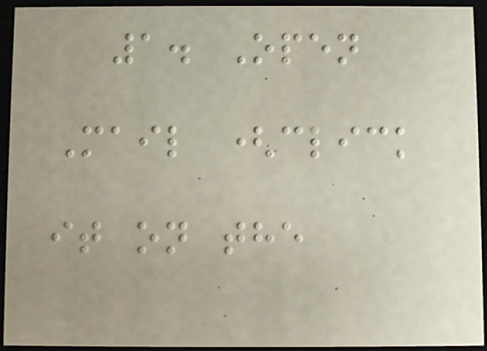1. Open
Mail (click
it on the
